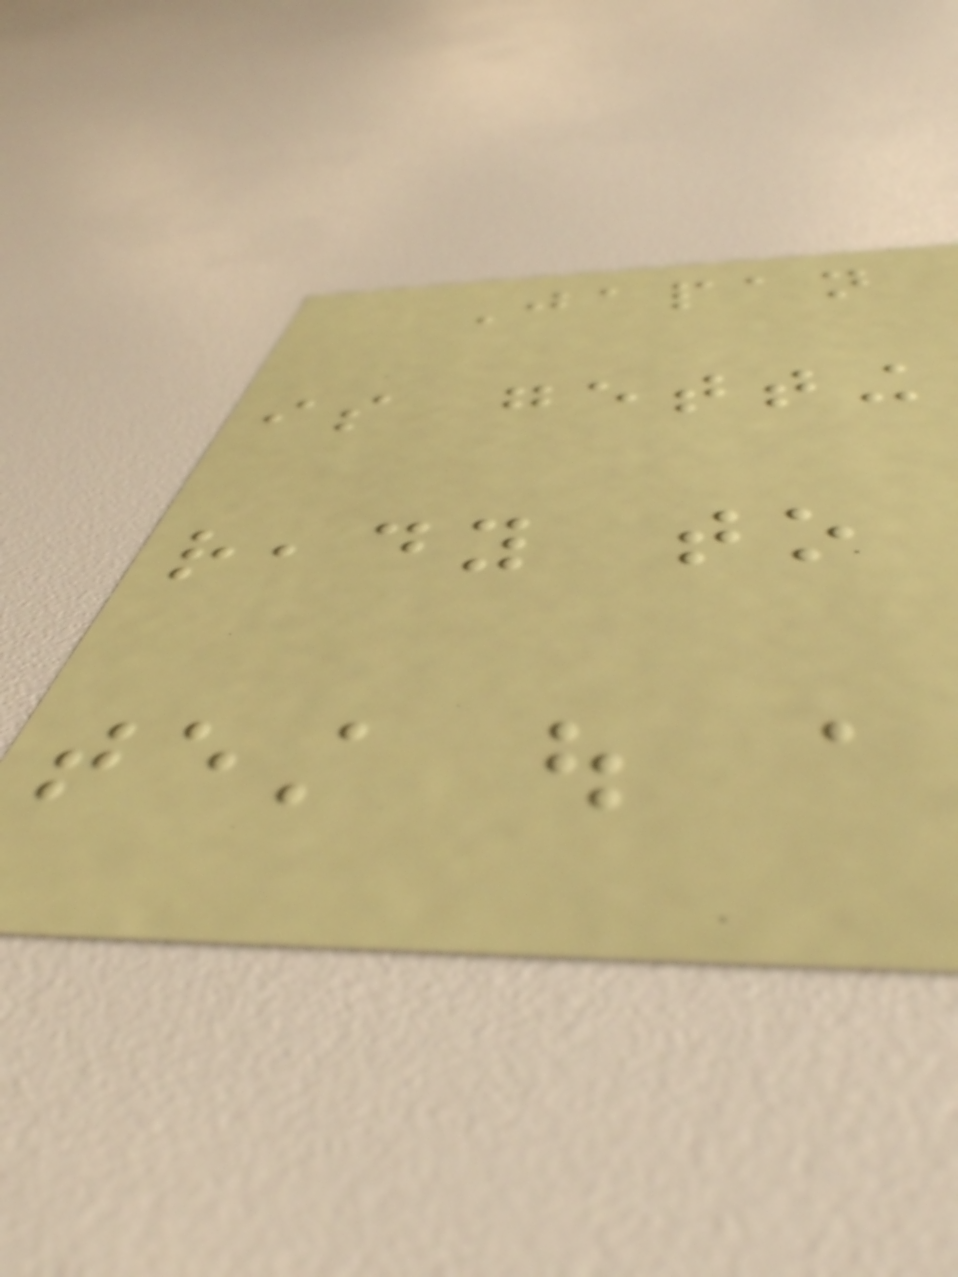Japan
is getting
ready to
test out a
